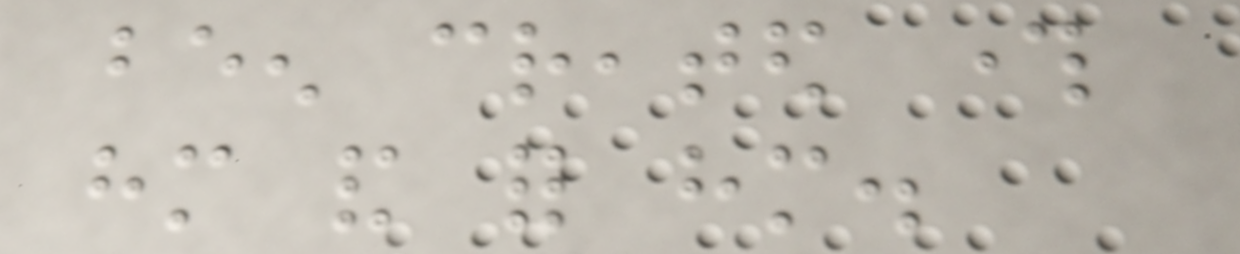been created through
him and for him.
